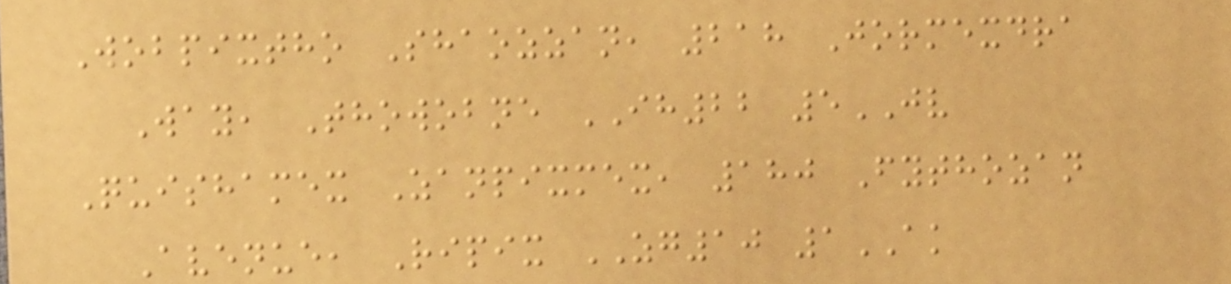Wobpixtho Shaozzan, 218 Jormexdra
Way, Thowobne IH22 5JV
Quishamex Zanpixmex, 180 Fythozan
Avenue, Ripix ZG10 1AK
